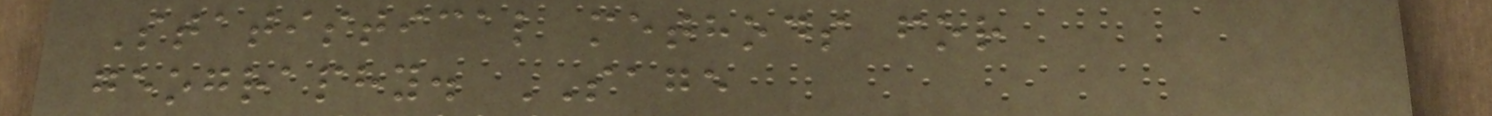Statistical methods for
geography. SAGE
